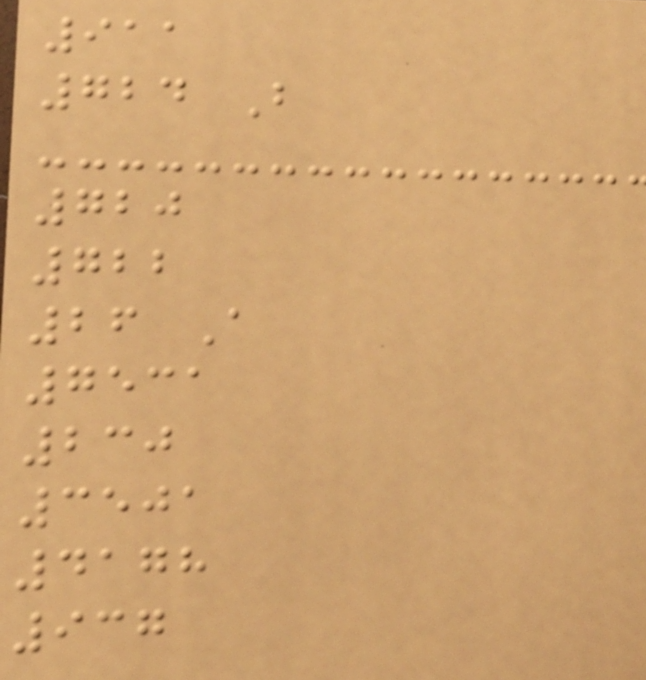911
724 B
720
722
26 A
7531
230
3501
4178
937
